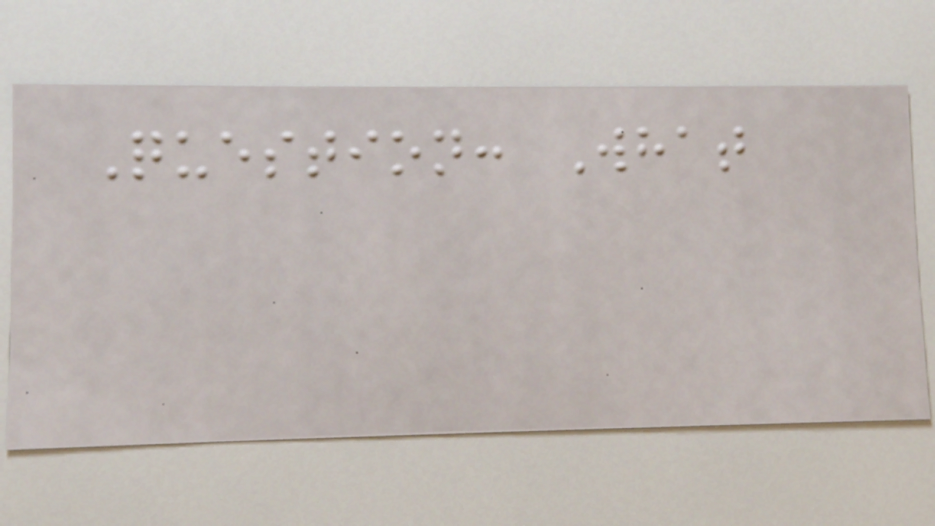Question: What
